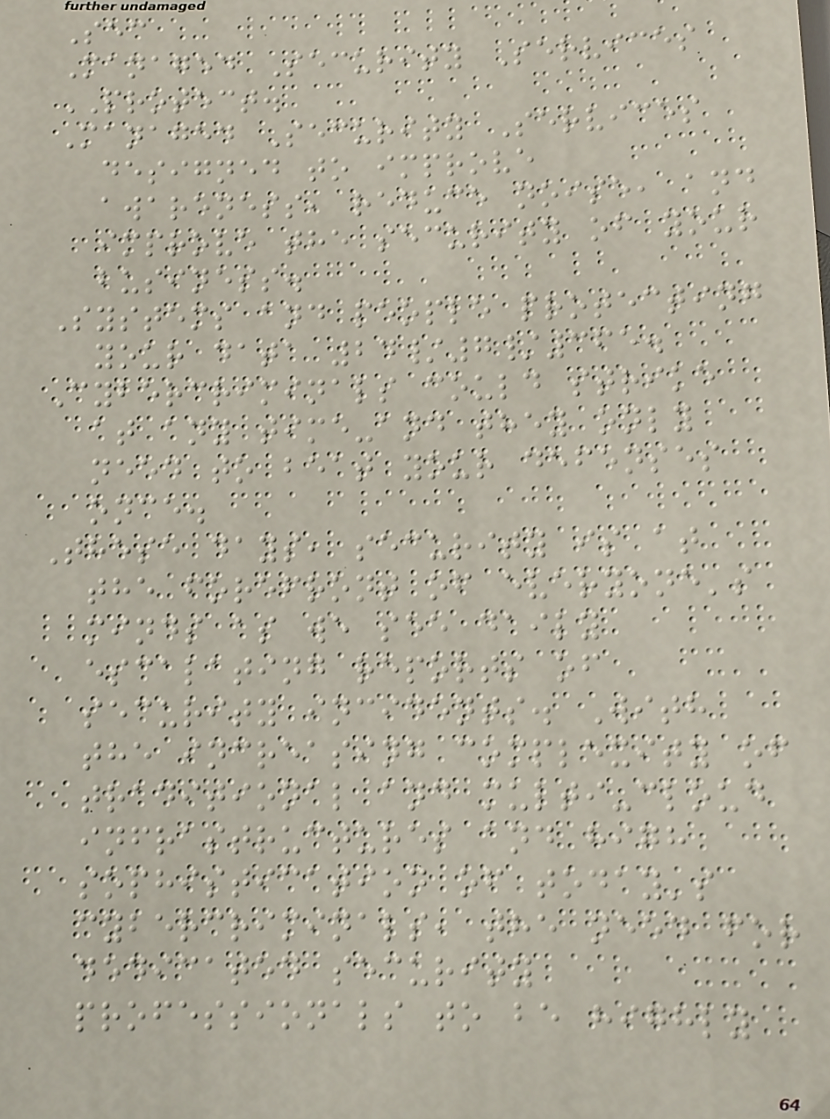Sec
Managed Security Services
PROTECT.
Managed Security Services
designed to improve
awareness, reduce noise, and
improve the security of your
business.
Systems and people protecting
your data 24/7/365.
Cybercriminals could strike
at any time-and they only
need to beat your defenses
once.
These days, security is at
the forefront of everyone's
minds as we see daily
escalating reports of
security incidents. With
the increasing complexity of
traditional and multi-cloud
infrastructures and high
sophistication of today's
cybercriminals, the need for
dedicated security
professionals to be highly
